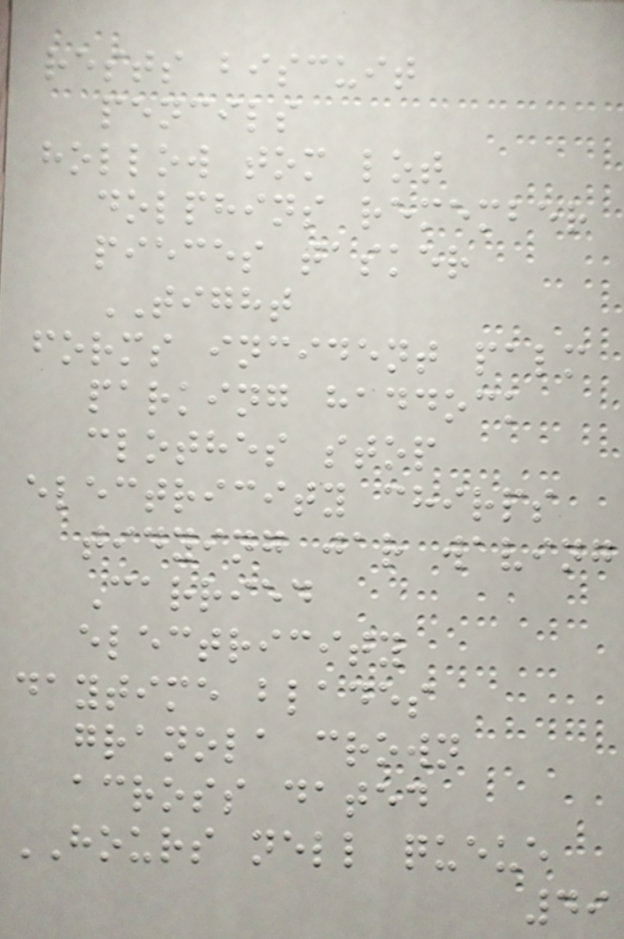rests biscuit
pencils
hollow tom lot
dolphins remember
pieces tasker
TIGHT
forms incident palm
parking haddock
clothes stop
electricity chirps
tidying jar waving
Carried
electricity
daytime blades
granola crown
across dated
HOURS nell queue
49
